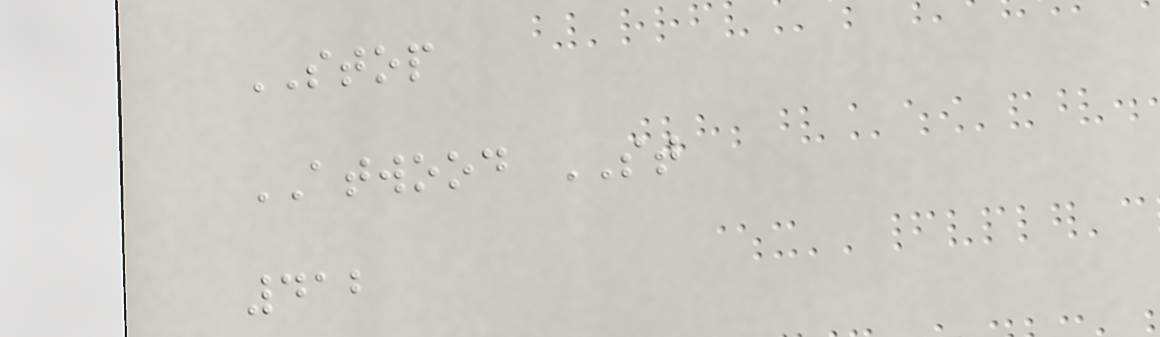STOP
ATWOOD ST
412
